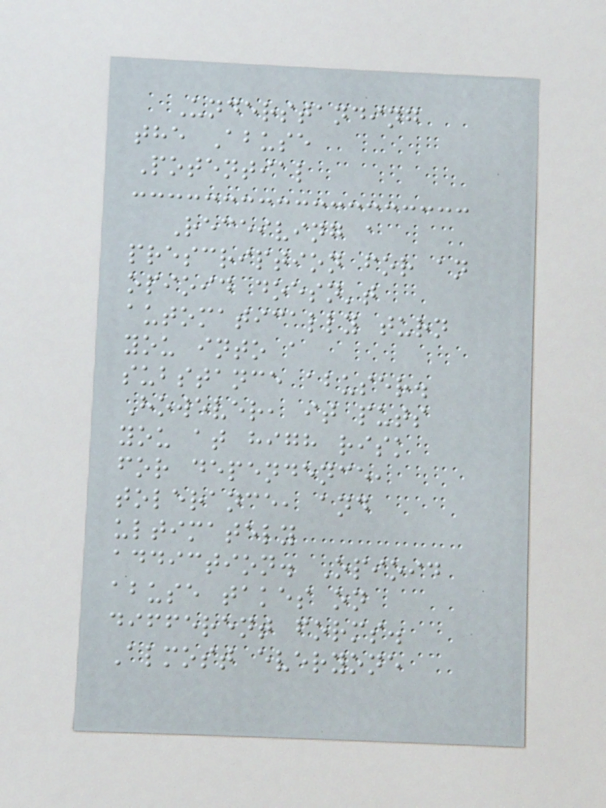Understanding
the Abuse
Potential
Receiving a
prescription for an
opioid doesn't
automatically turn
you into a
substance abuser.
However, it puts
you at high risk
for dependence,
tolerance, and
ultimately
addiction. Opioid
abuse takes on
different forms.
Almost everyone
